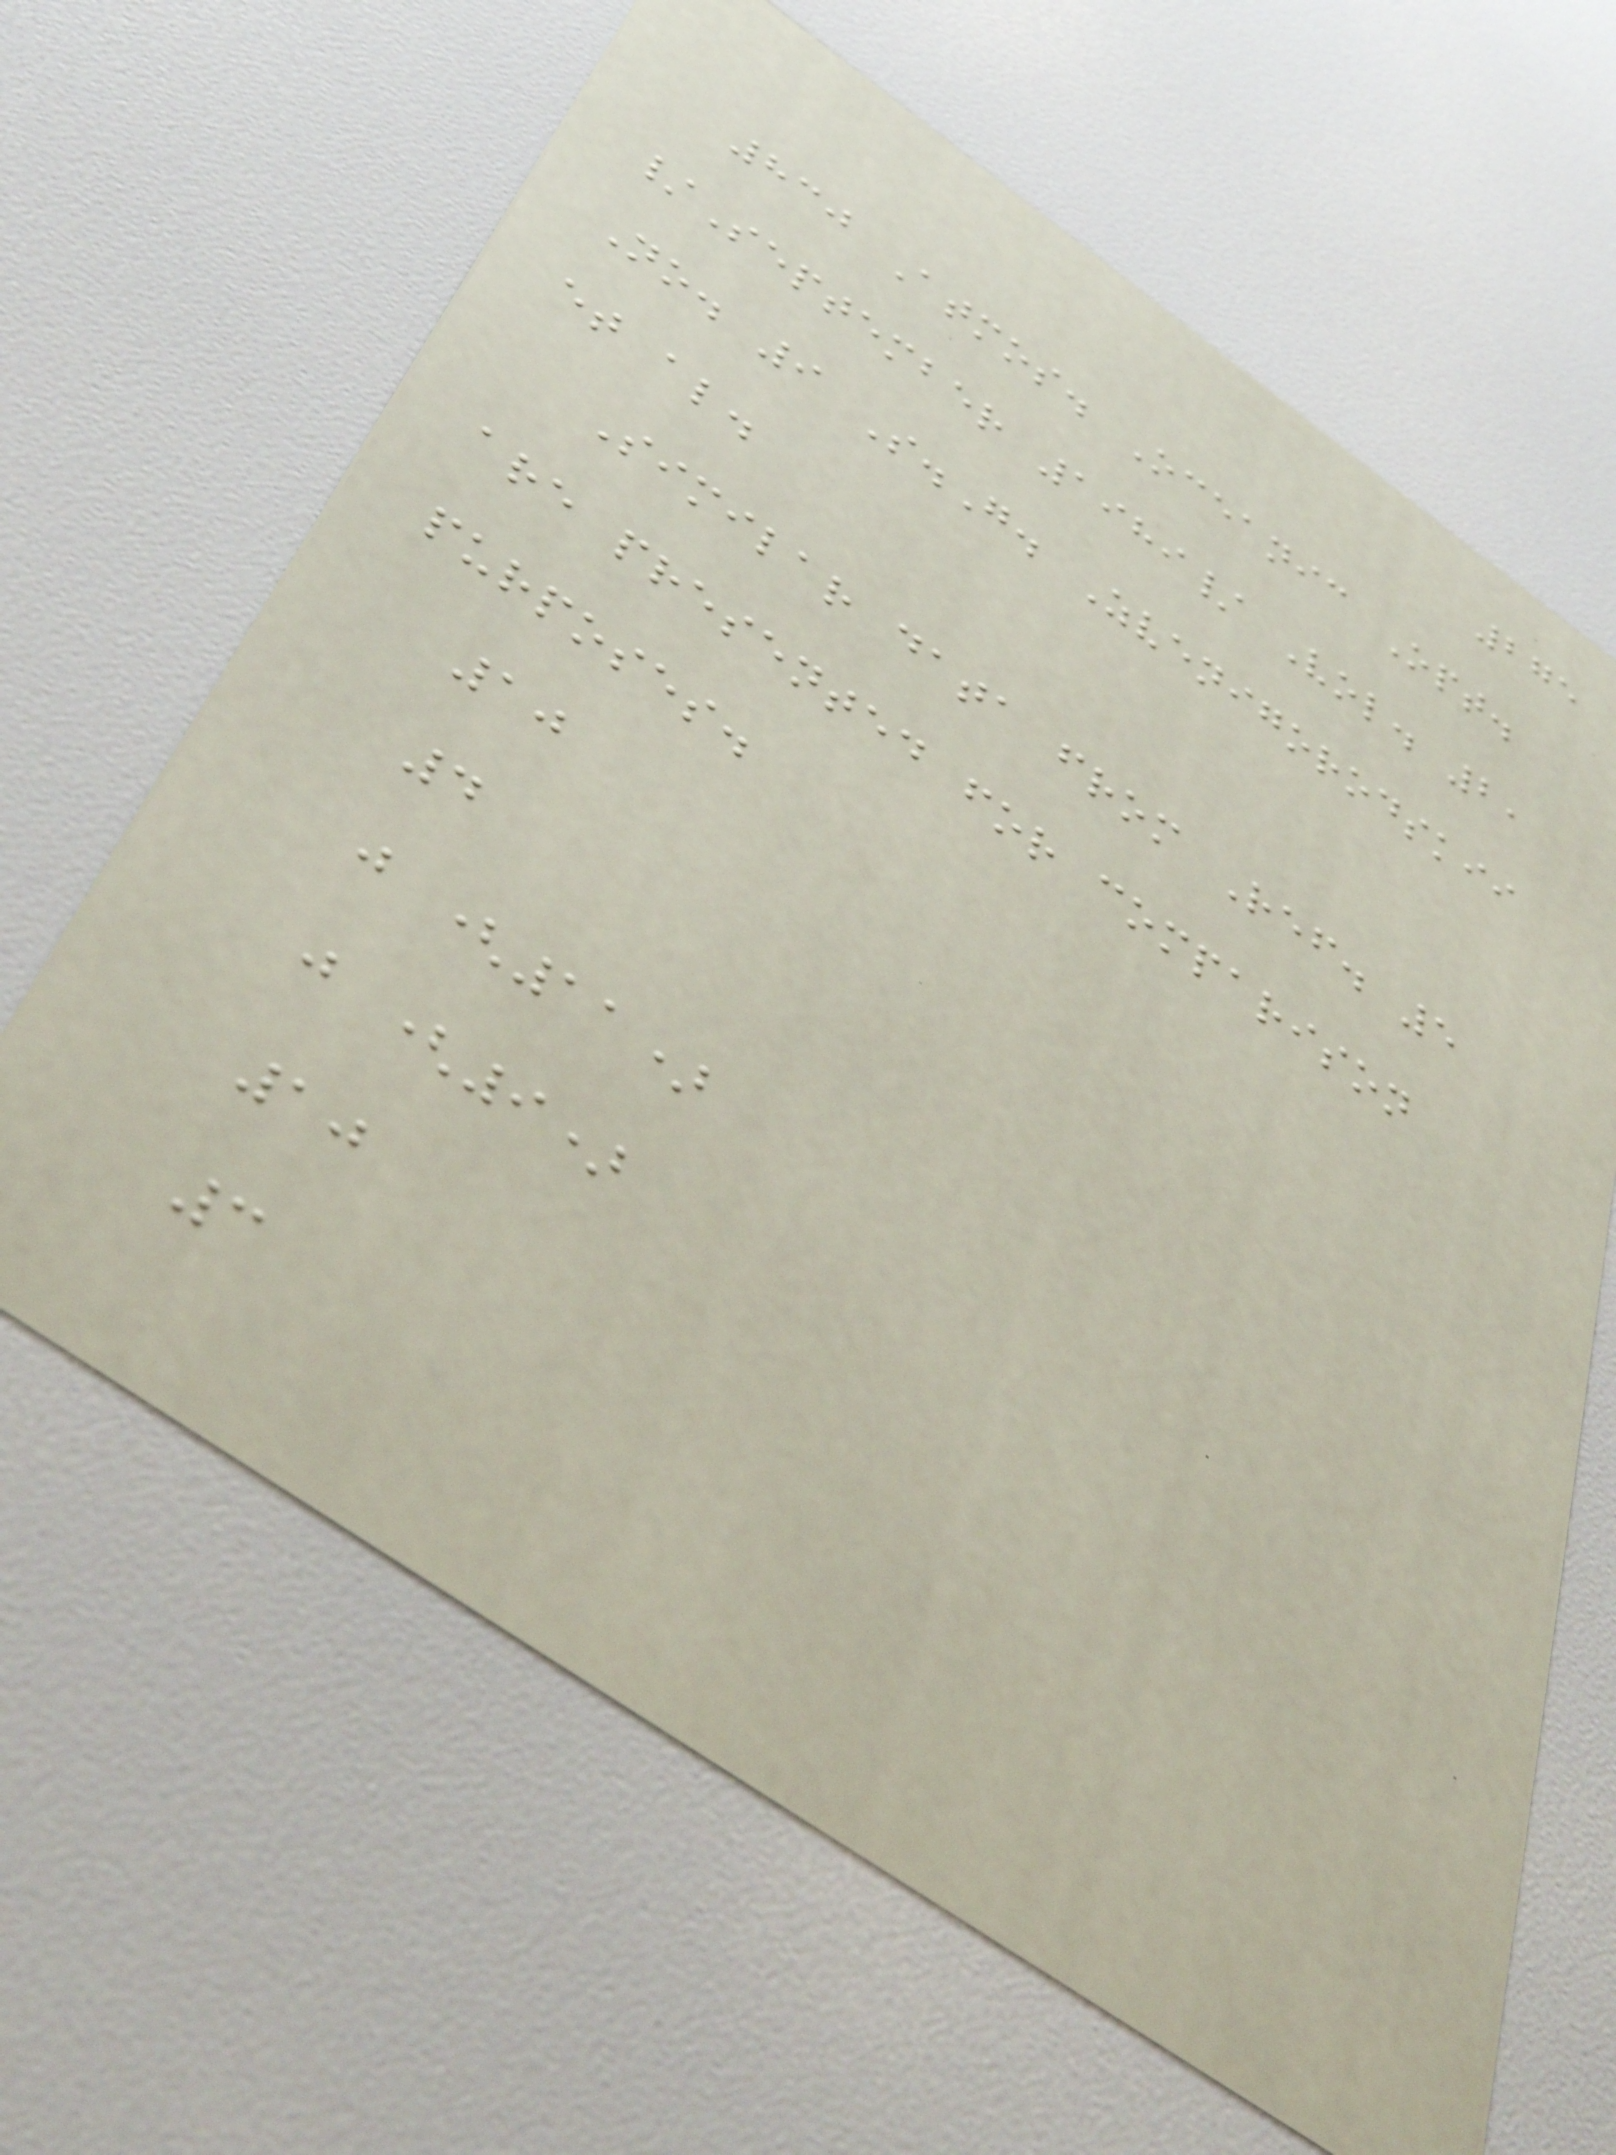275
830 Atmos. Oceanic Opt.
/September 1989/ Vol. 2,
No. 9 S.G. Zvenigorodskii
et al.
Similar data from Ref. 5
are presented for comparison
purposes.
10
4
j (11)
j (9)
10
3
